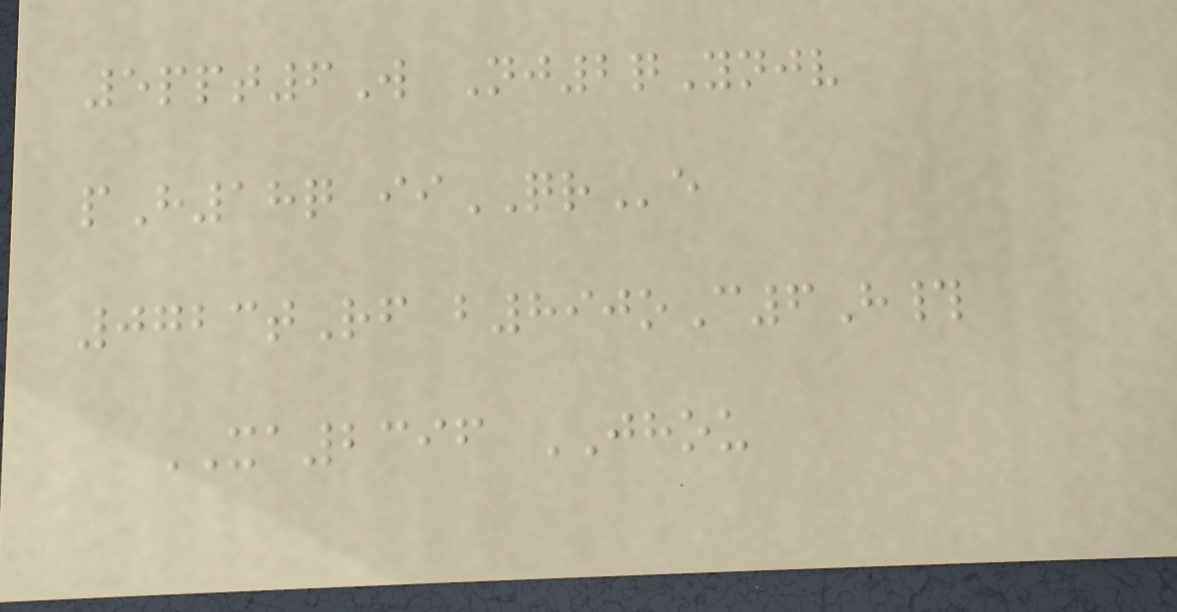5ppt6W Nj2qYnjv
pH18q iiQRe
0723tRf b890oC6H#
XA2396 JHOU
